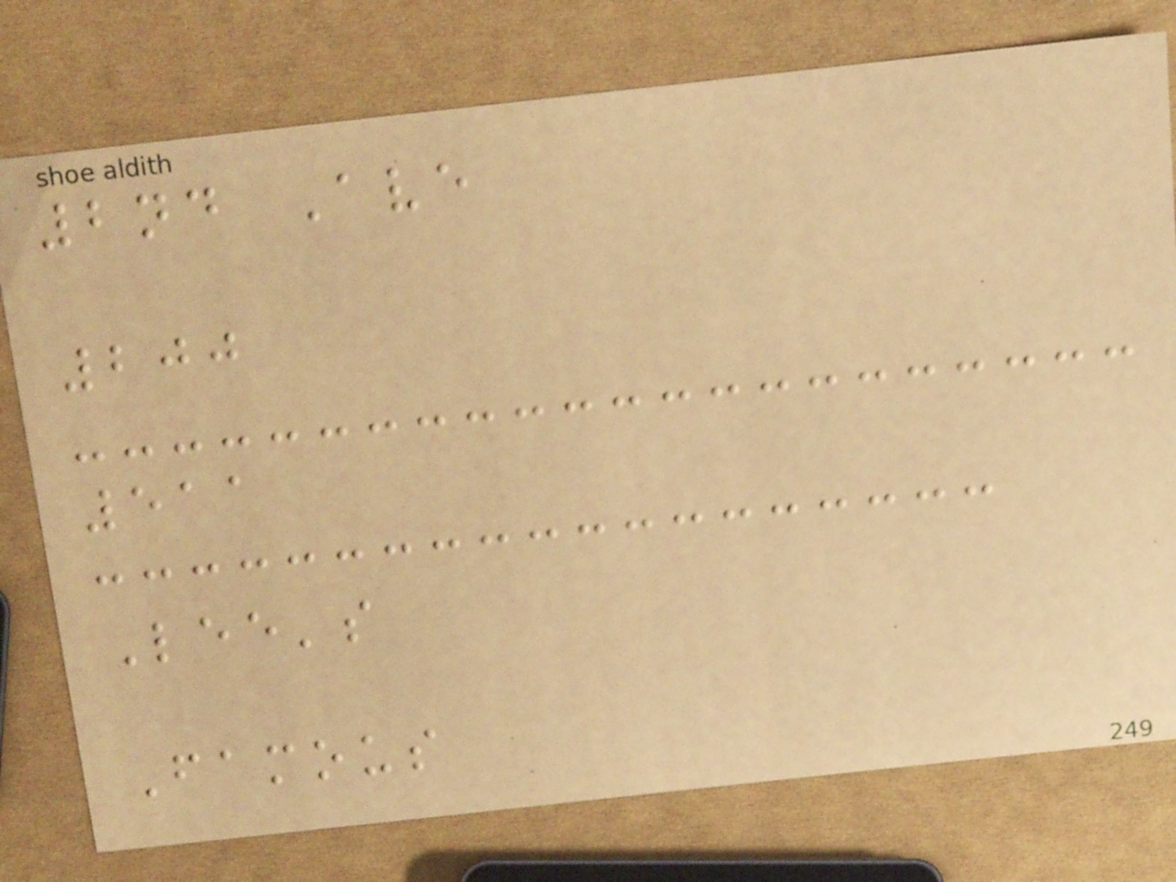2nd Ave
200
511
Lee's
Famous
